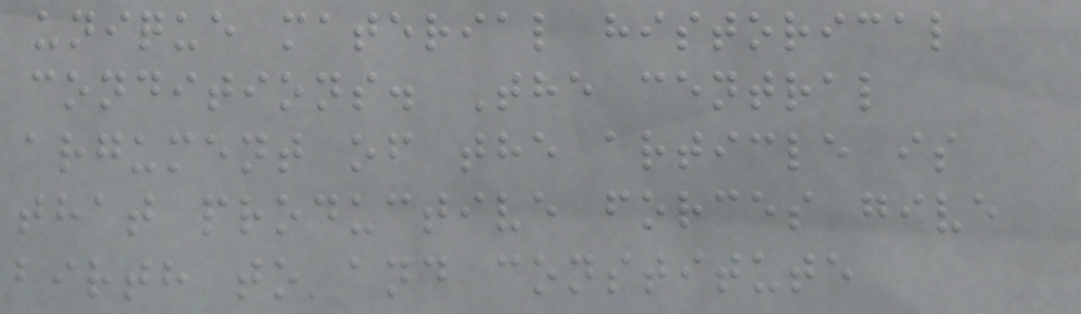unique material historical
conditions. The central
argument of the article is
that productive forces give
birth to and constitute
